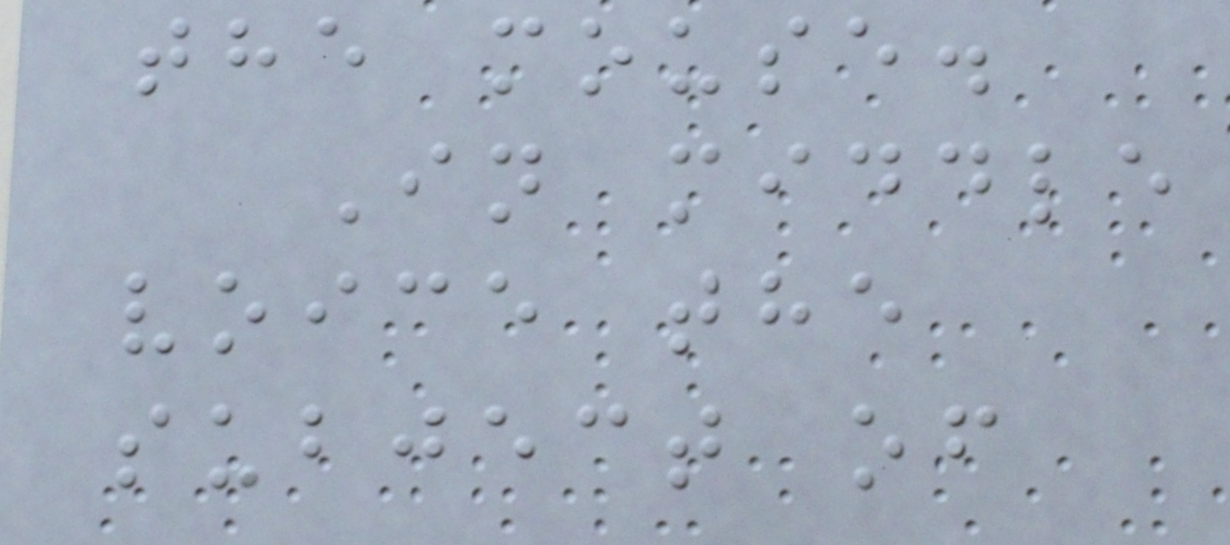the mouse.
In middle
voice the
subject of
